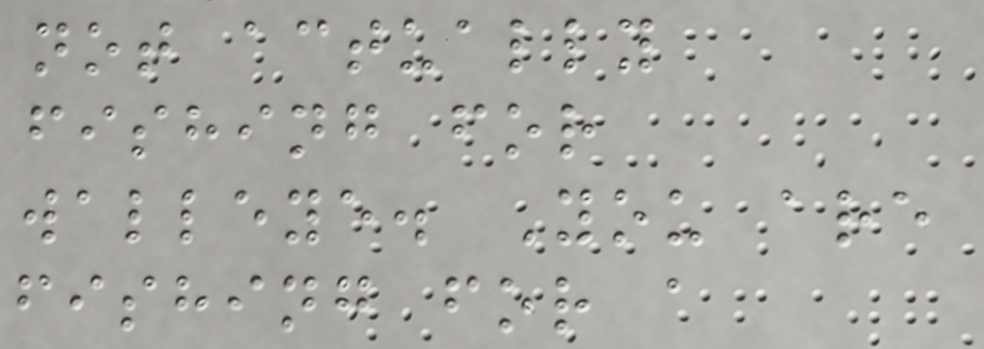not actually
fishing for
walleye. You are
fishing for a
